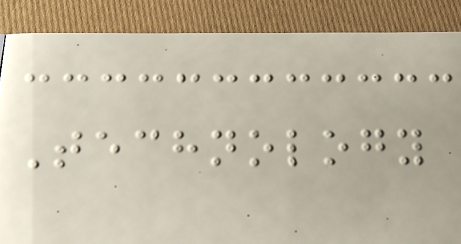Technology
